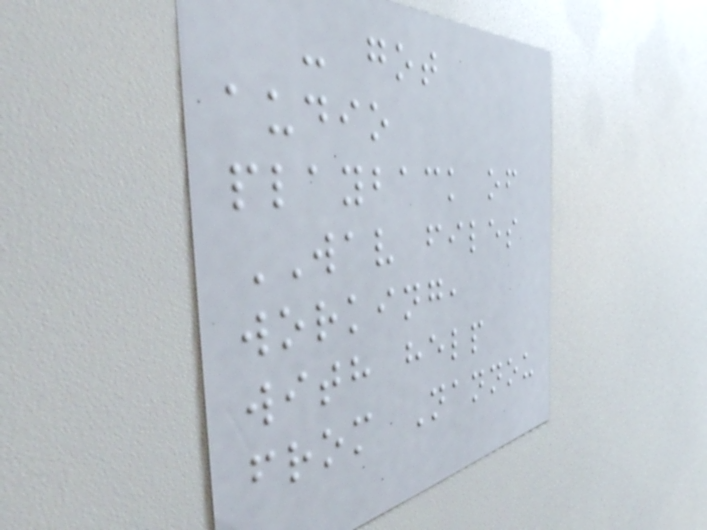- got
audio
playback of
WAV files
working,
with help
from Nannou
